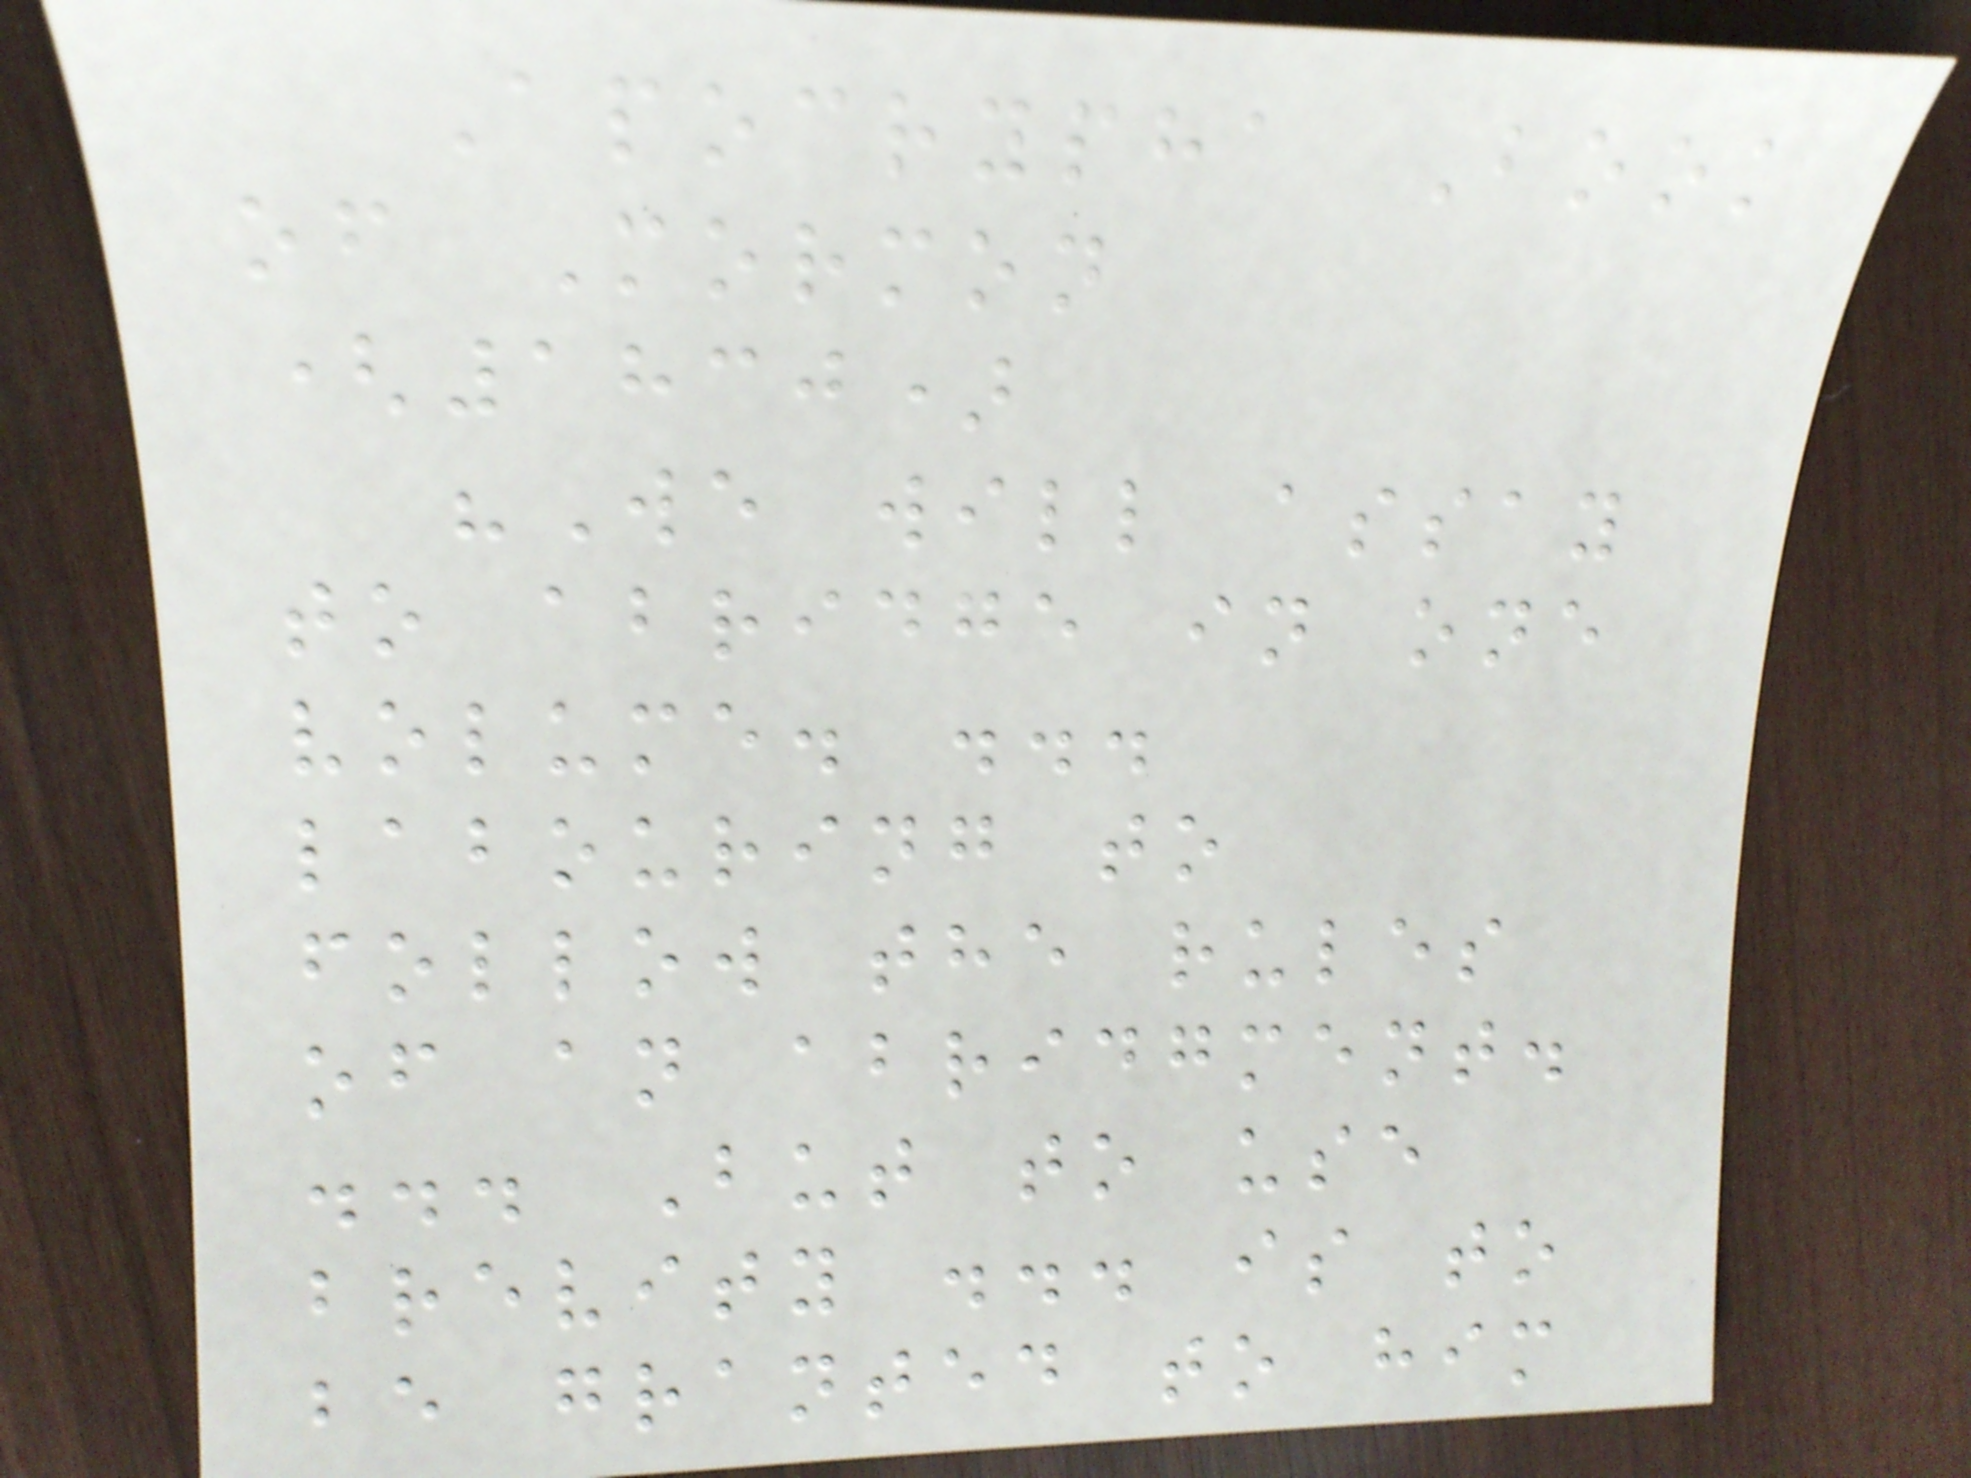Apocrypha Book
of Mormon
(1830)
"We will assay
to abridge in one
volume. ...
labouring to
follow the rules
of an abridgment.
... But to use
brevity ... is to
be granted to him
